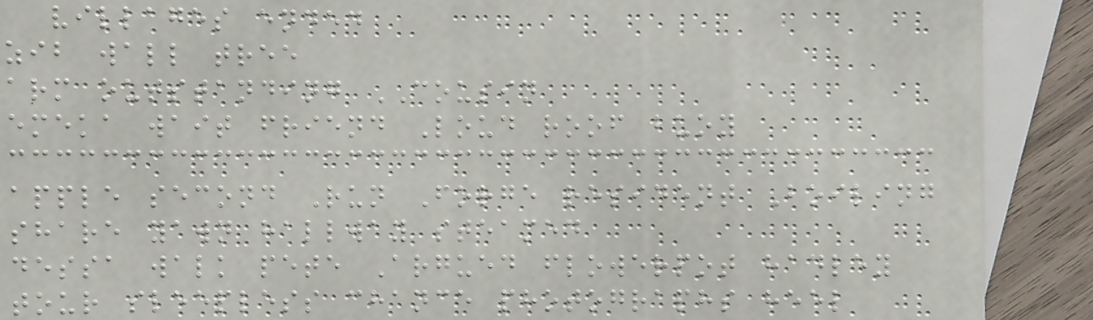villages ended
zib wall tree
arm outstanding COUSIN
emeka wait friend Loud roof buoy
apple second Run Forge resident Boiling
share yawn hallway steamed
dessa walk pete Argued flowerpot hadley
tour sleepless chance photographs heel
